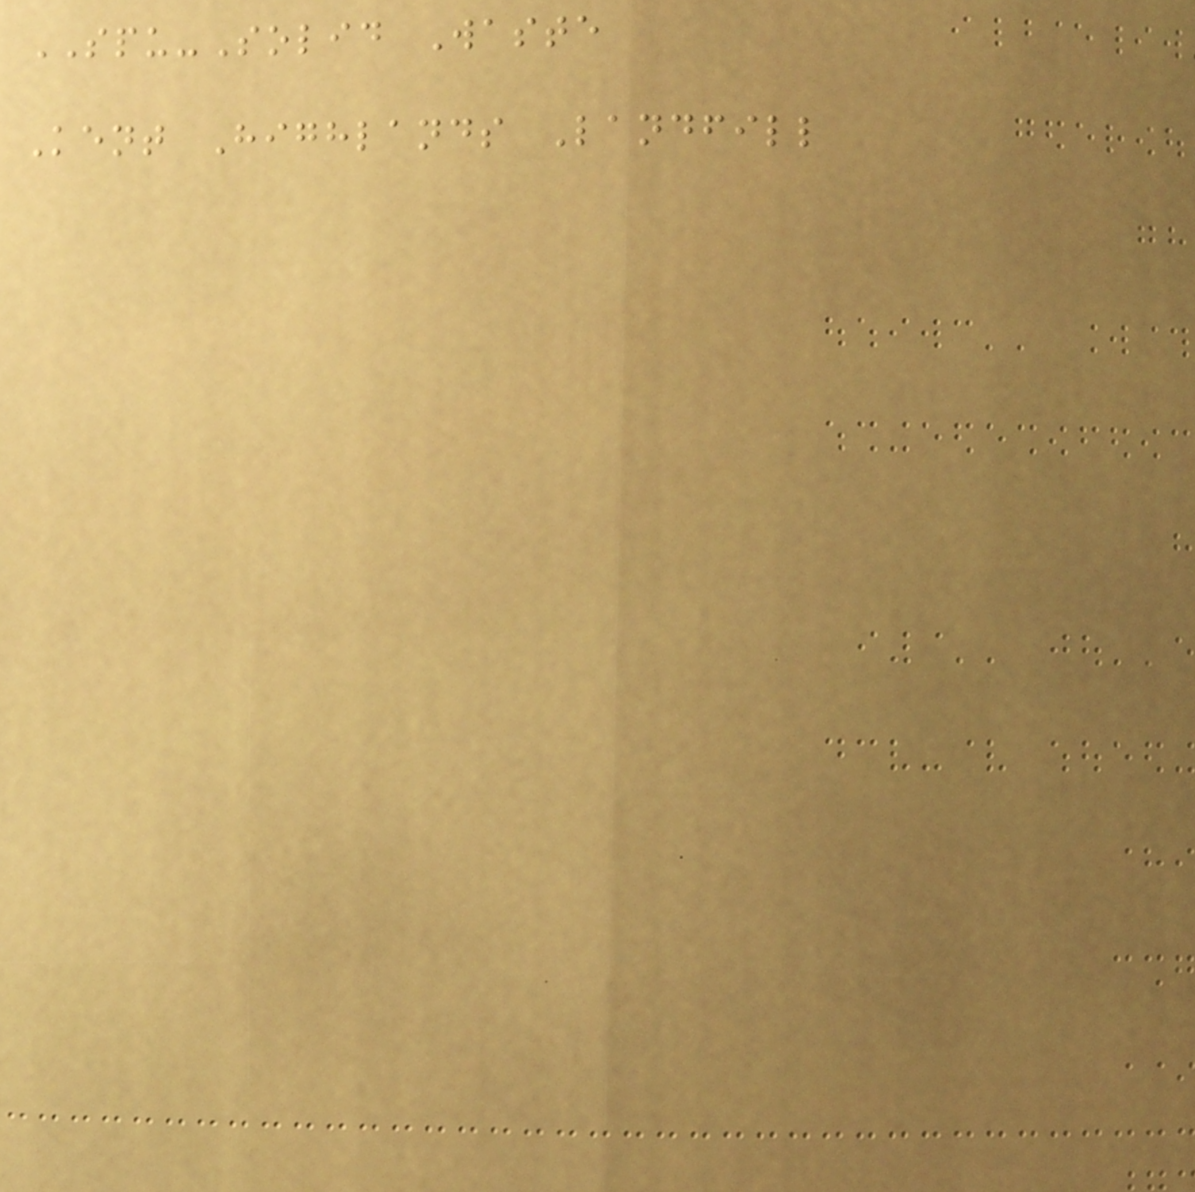SPU-Solid Waste
Kent Highlands Landfill
